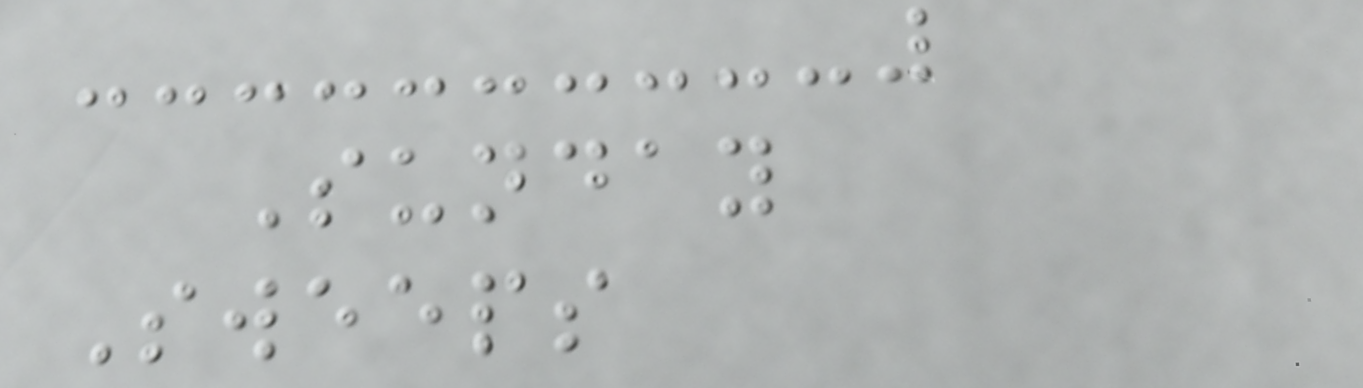Sunday
Sweeps
